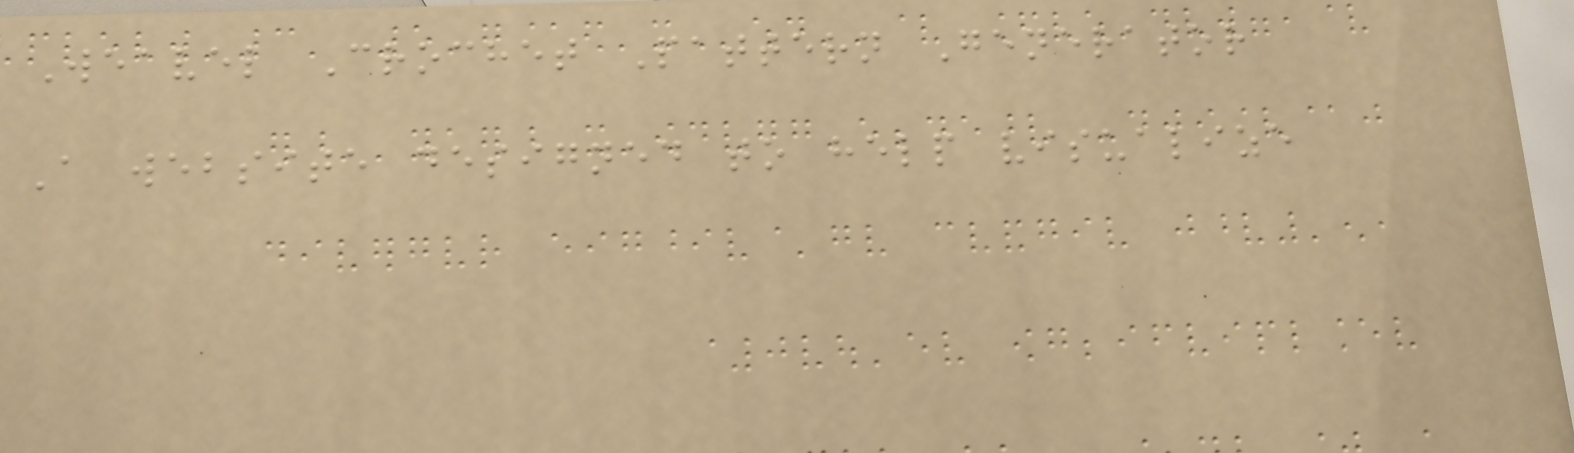Weavel Crochet Pattern Generator
A website designed to help visualize
